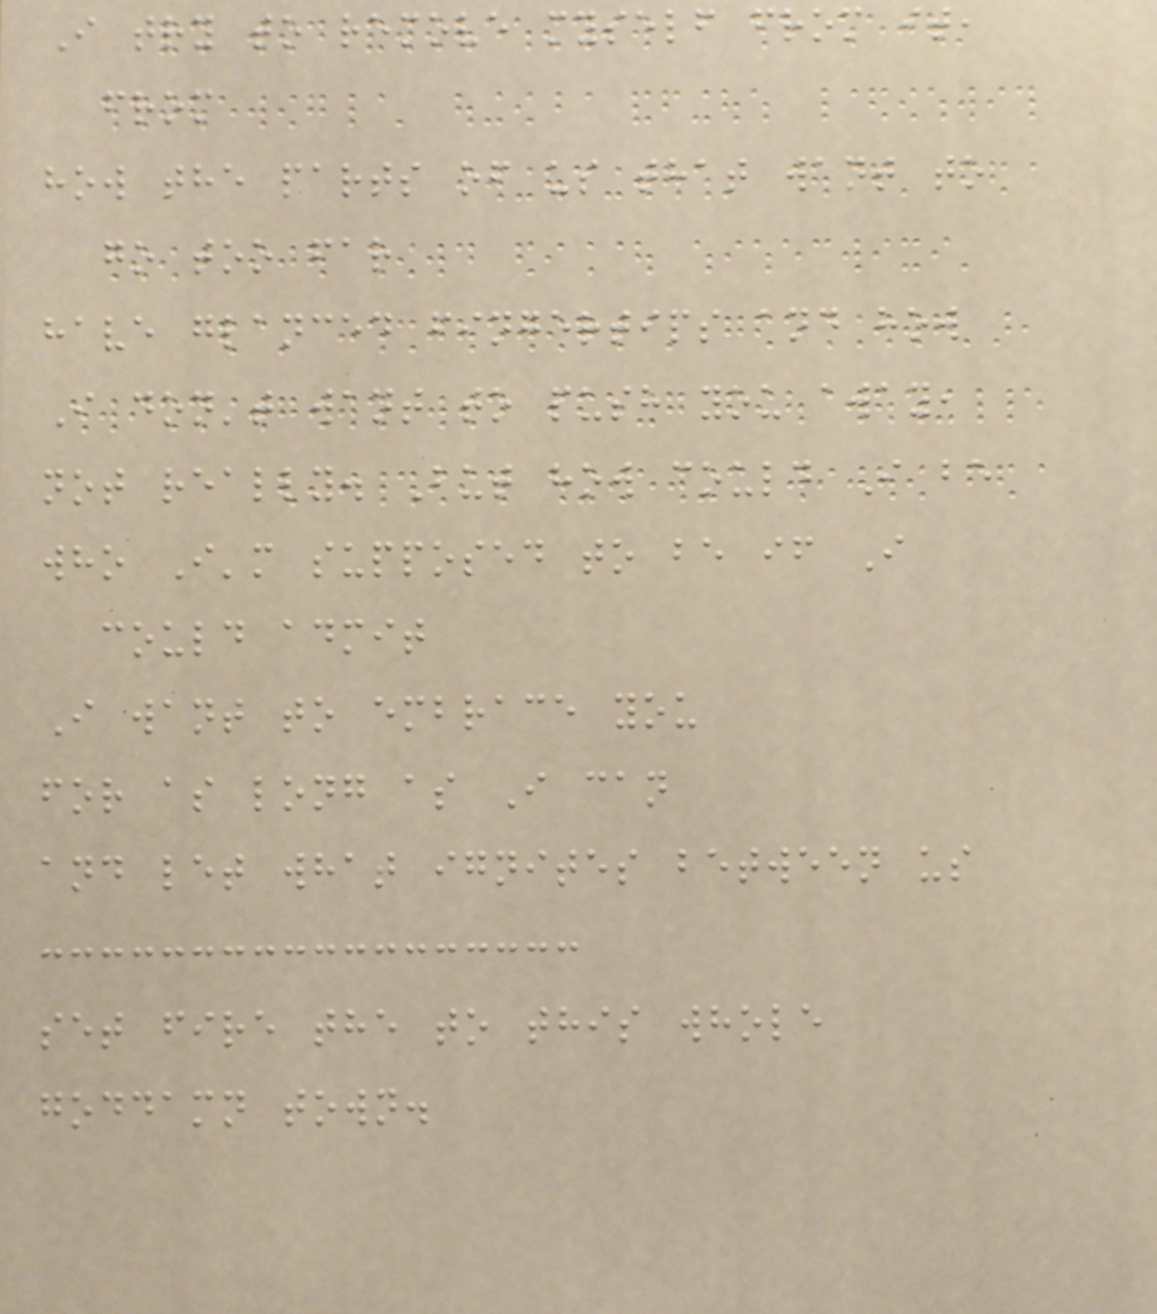I try to remove myself from it,
from
how the parts of us that want to
go too far
have glanced fingertips and how
I don't want to push you away,
not really. But how could I be
who I'm supposed to be if I
could admit
I want to embrace you
for as long as I can
and let what ignites between us
set fire the to this whole
goddamn town.
